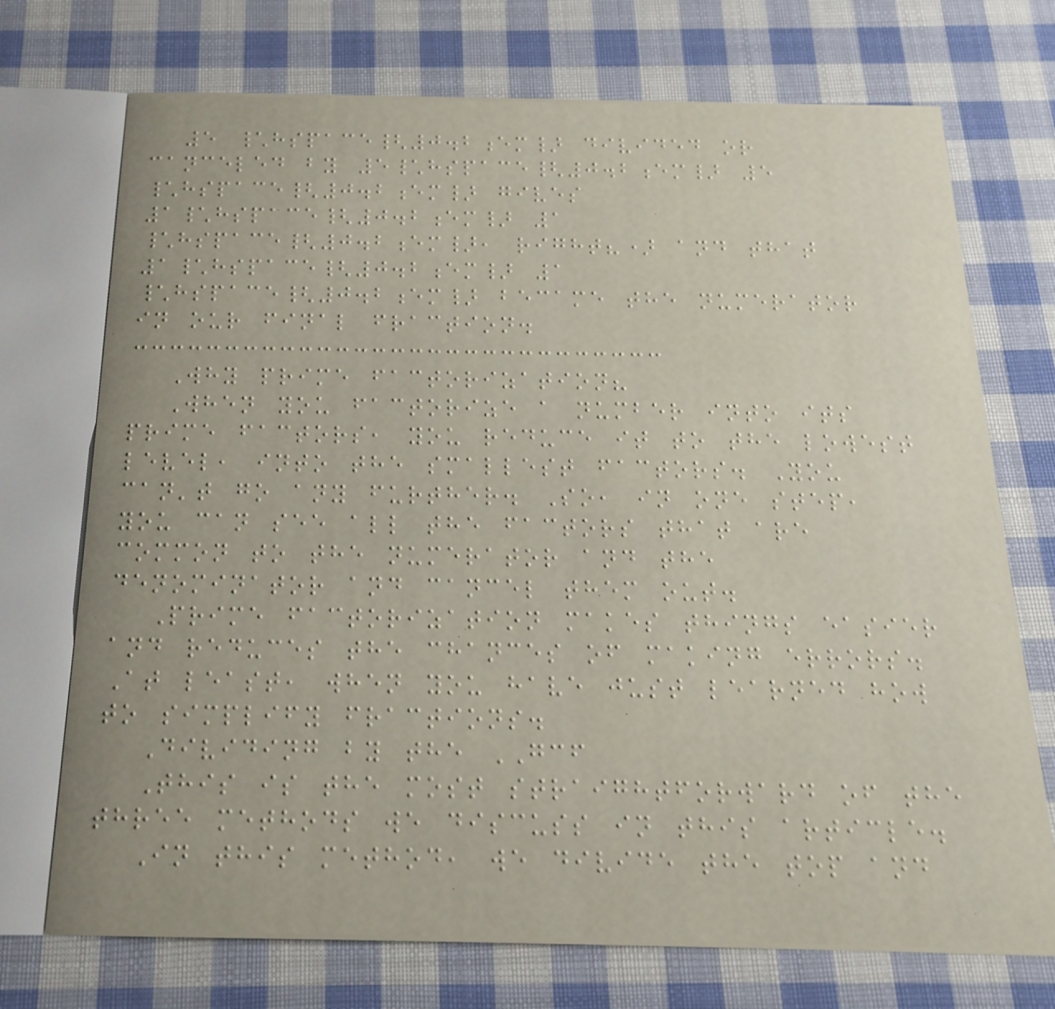5 \hspace{0.2em} divided or
canceled by 5\hspace{0.2em} 5
\hspace{0.2em} gives
1\hspace{0.2em} 1
\hspace{0.2em}, right?) and that
1\hspace{0.2em} 1
\hspace{0.2em} became the numerator
in our final fraction.
Why prime factorization?
When you factorize a number into its
prime factors, you reduce it to the lowest
level, into the smallest factors. You
can't go any further. So, in one step,
you can see all the factors that are
common to the numerator and the
denominator and cancel them out.
Prime factorization makes things easier
and reduces the chances of making errors.
At least, when you have just learned how
to simplify fractions.
Dividing by the GCF
This is the most straightforward of the
three methods we discuss in this article.
In this method, we divide the top and
